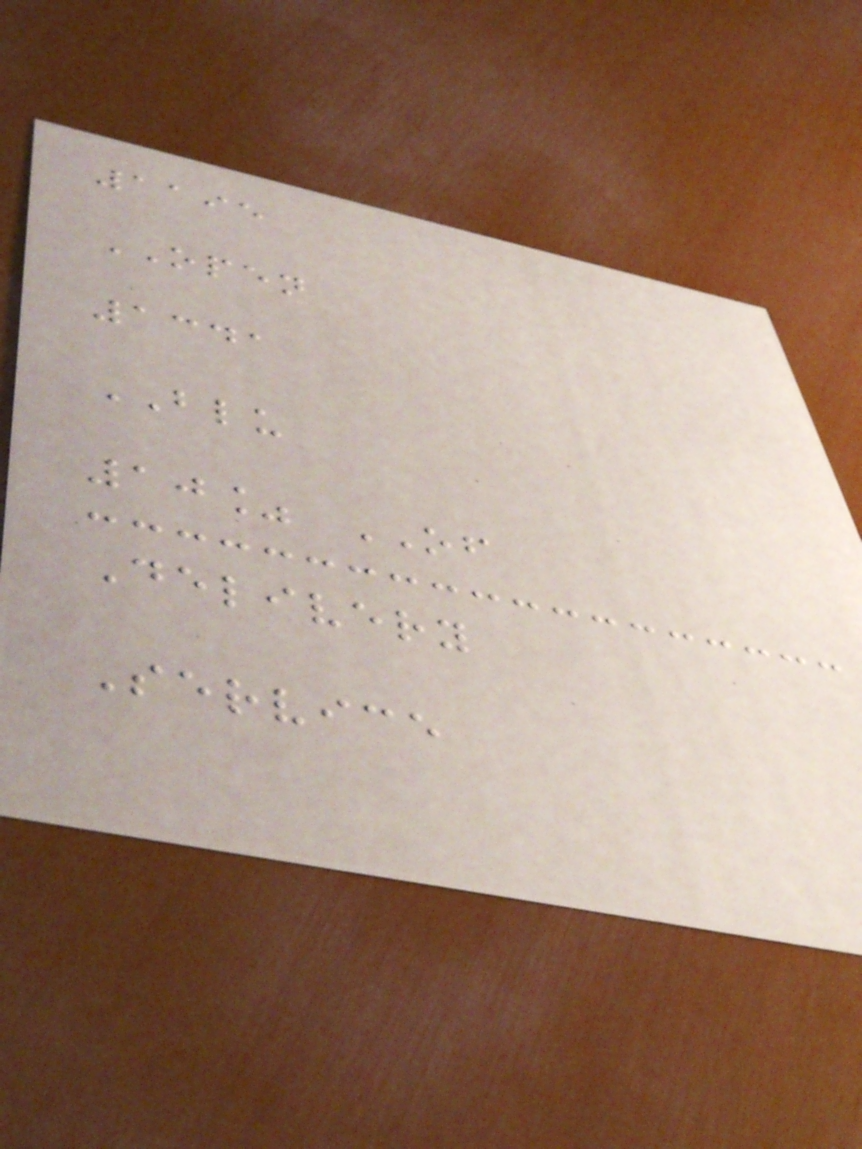1195
OPEN
1341
BLU
10% OF
Delivery
Service
